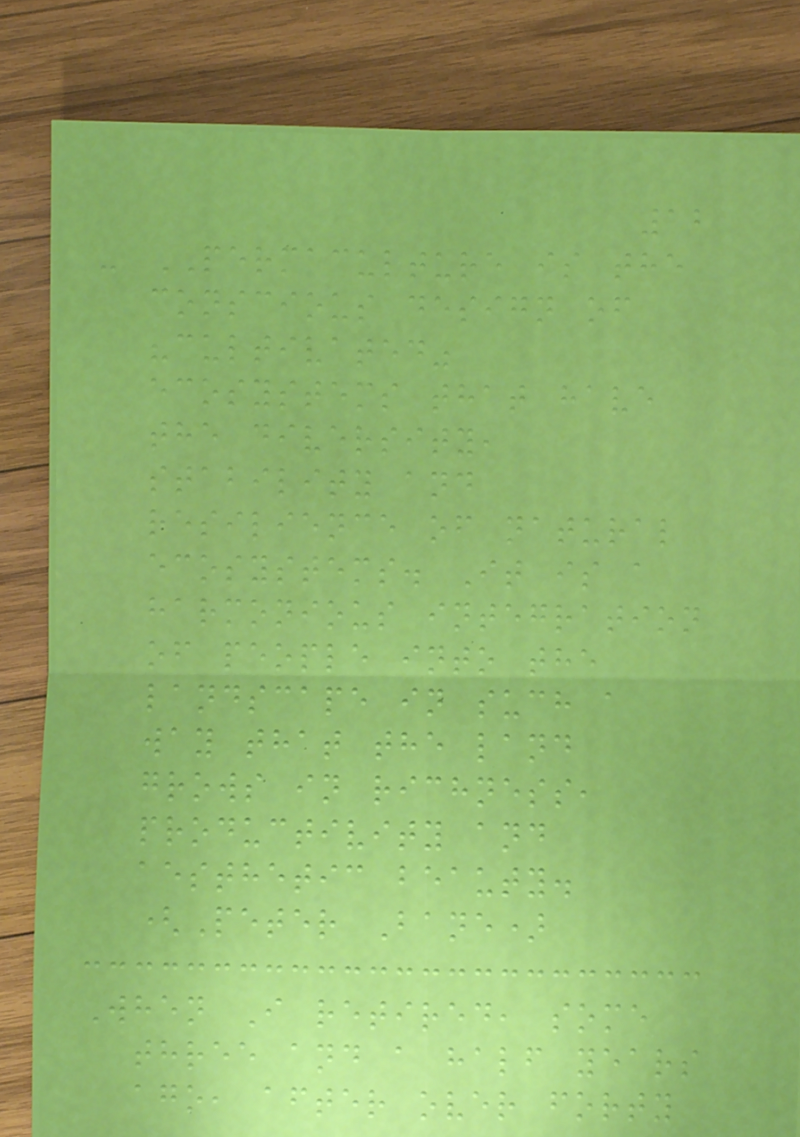12
- PERMACULTURE is the
conscious design of
"cultivated"
ecosystems that have
the diversity,
stability and
resilience of natural
ecosystems. It is a
harmonious integration
of people into the
landscape in such a
way that the land
grows in richness,
productivity and
aesthetic beauty.
(Peter Bane)
When I retired, some
three and a half years
ago, after over forty
